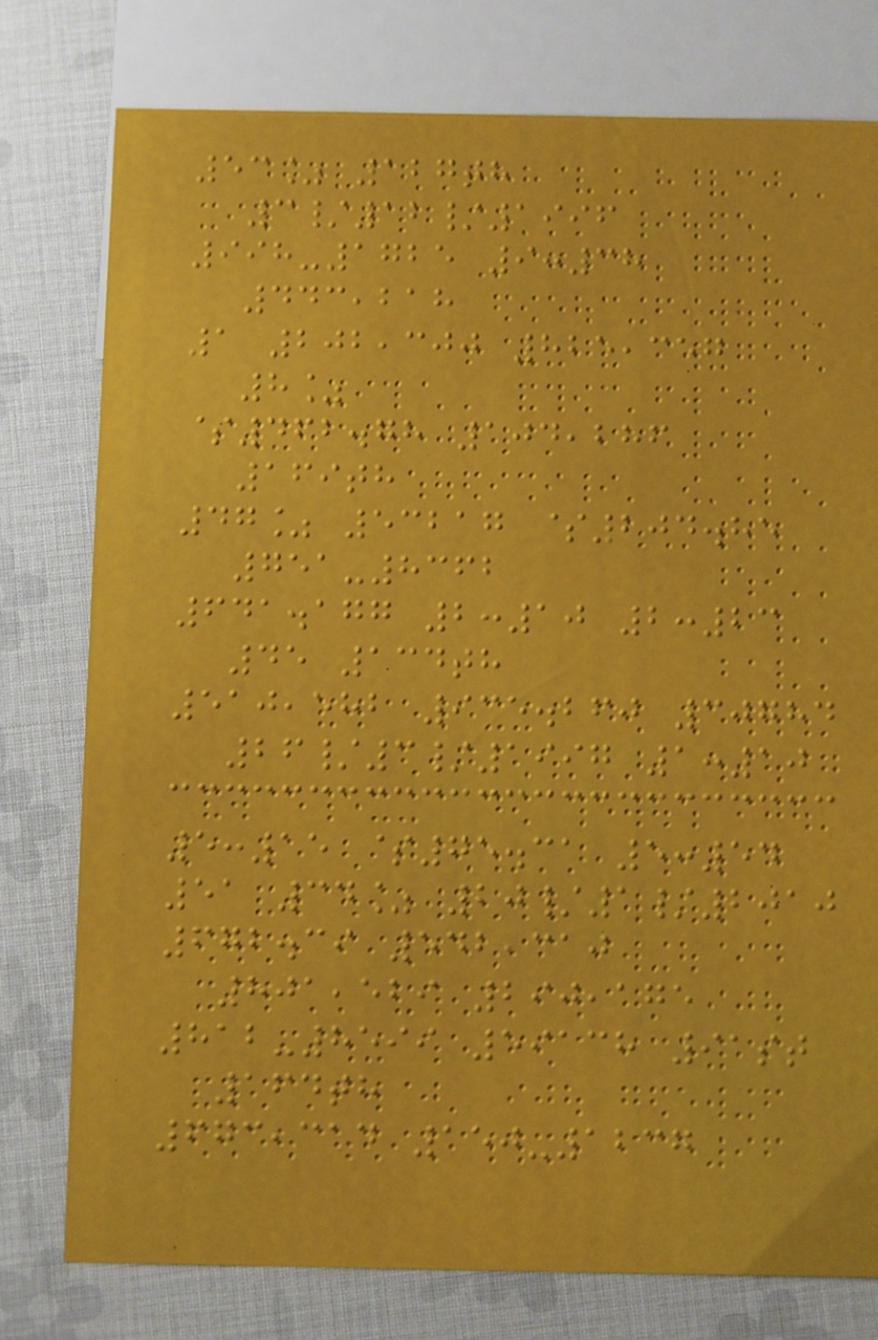53% 127th
3/12/1996
998-1725 9:38
443,218
1 202,300 825,357
8%
$462.78 104,286
169th
47% 53217 $204.85
751-8362
641.177 2:10 2:23
45 134th
510,582 935.260 30784
26/3/1997 1:10
5:15 $75.31 5:54
51 34% 20/1/2010
672.39 542,310
801,529 290,175
812-8599 59138 91st
164th
673,314 150-1237
